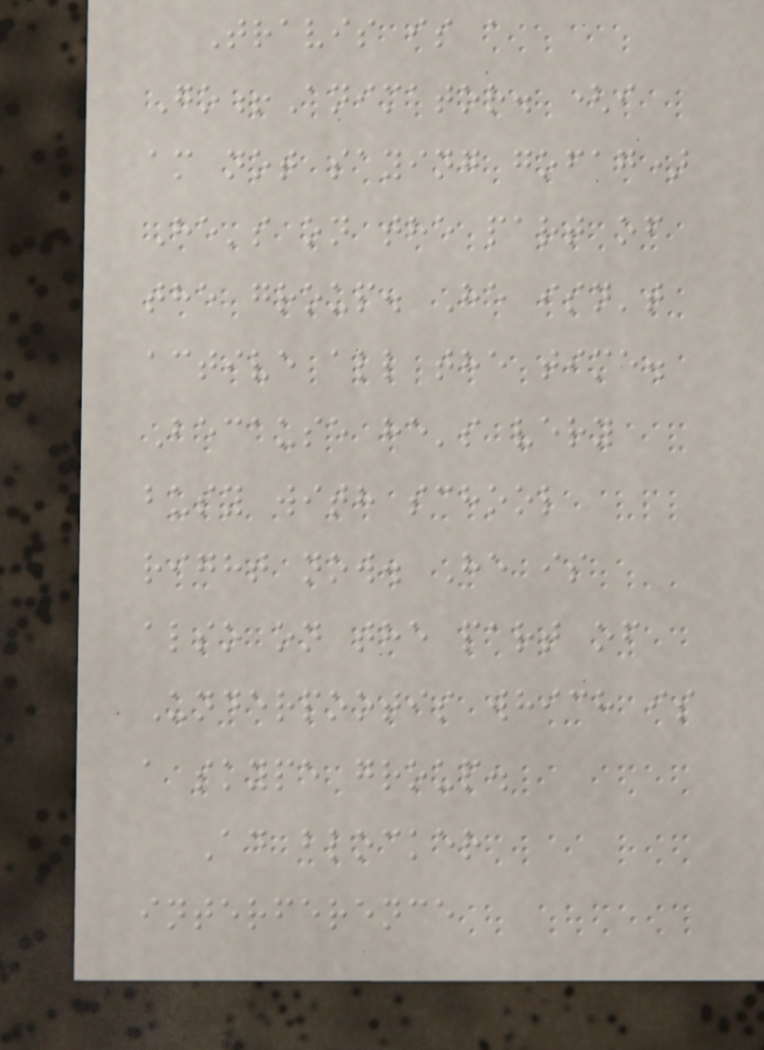Travis is a
Go!Animator. (i
am not saying gofag)
He's on the part of
the group. He isn't
active all the time.
Because he's very
busy with school
right now. He is
also on the part of
Underpootis which is
a skype group.
Ad blocker
interference
